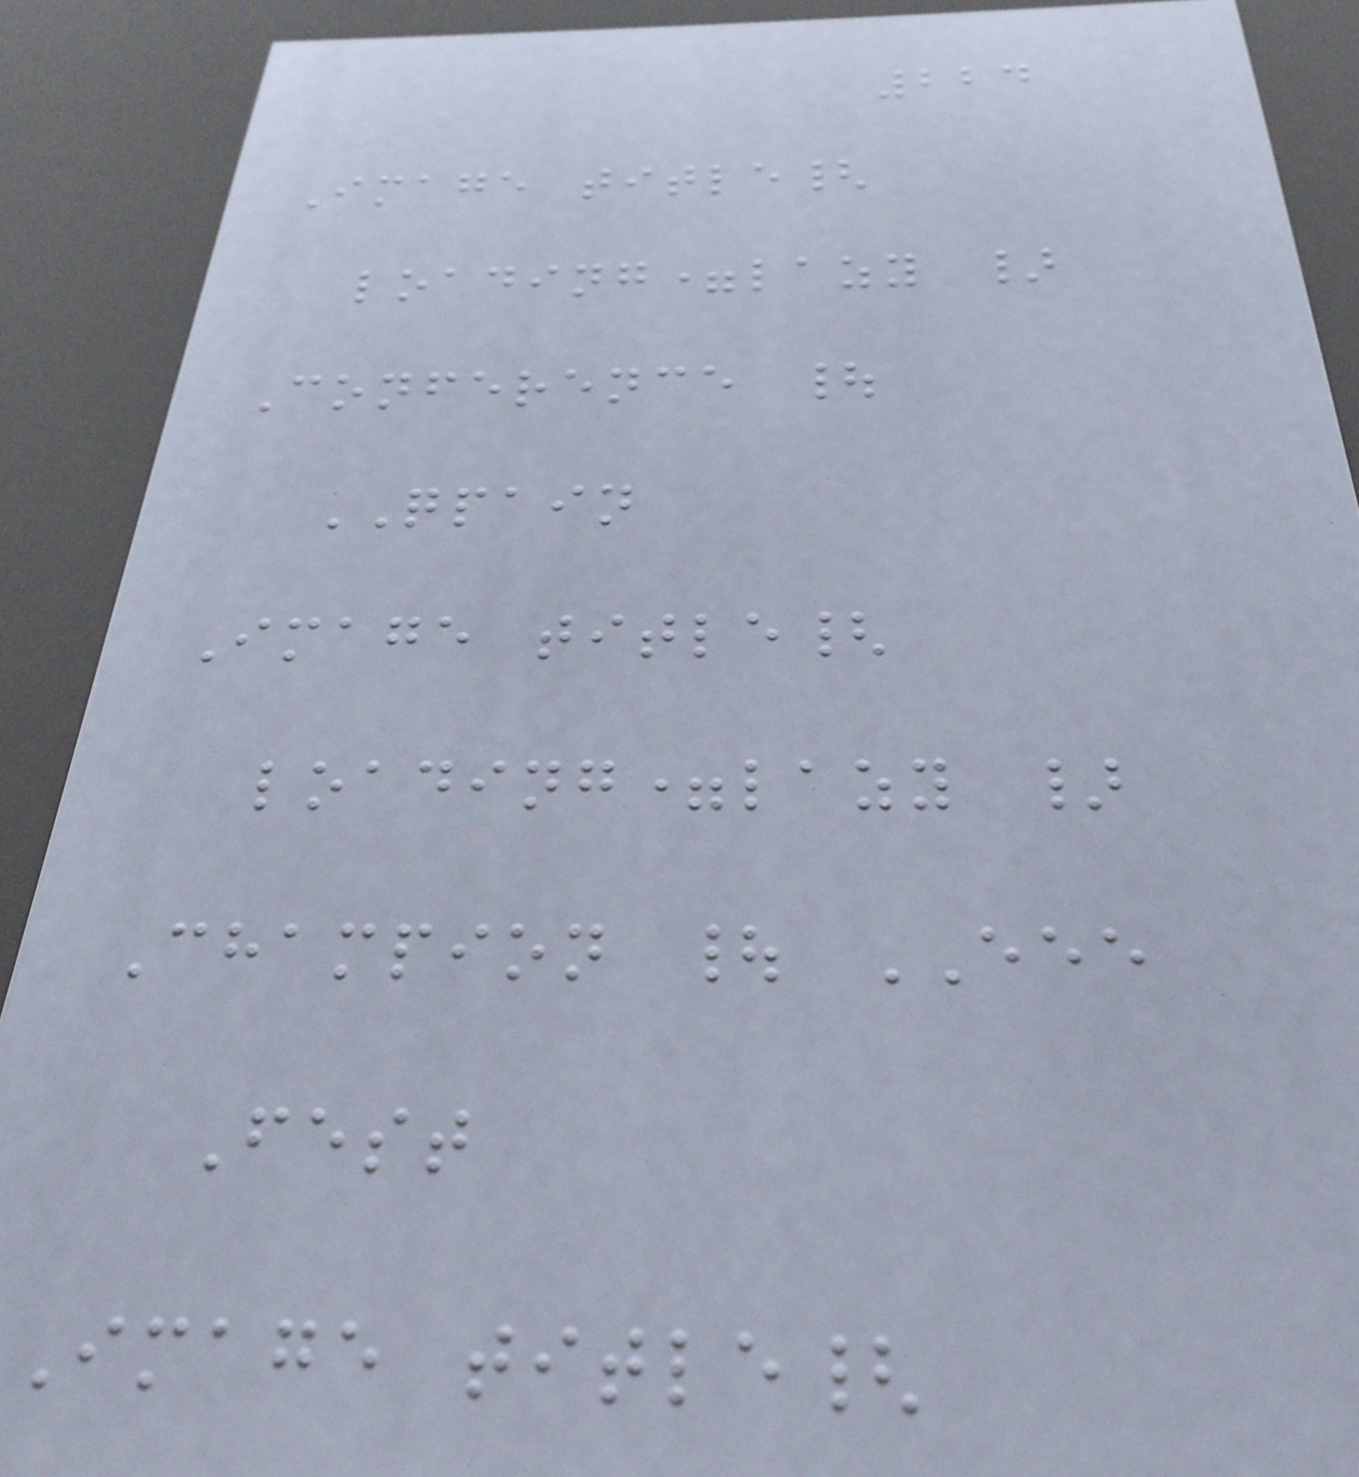224
Image title{
loading=lazy }
Conference |
QPAIN
Image title{
loading=lazy }
Champion | EEE
Fest
Image title{
